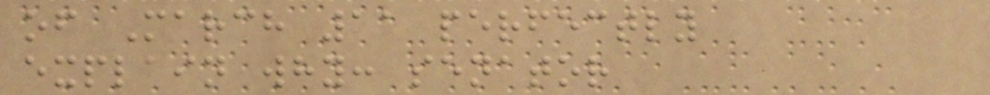of March 11 perfectly
explain why: senator
